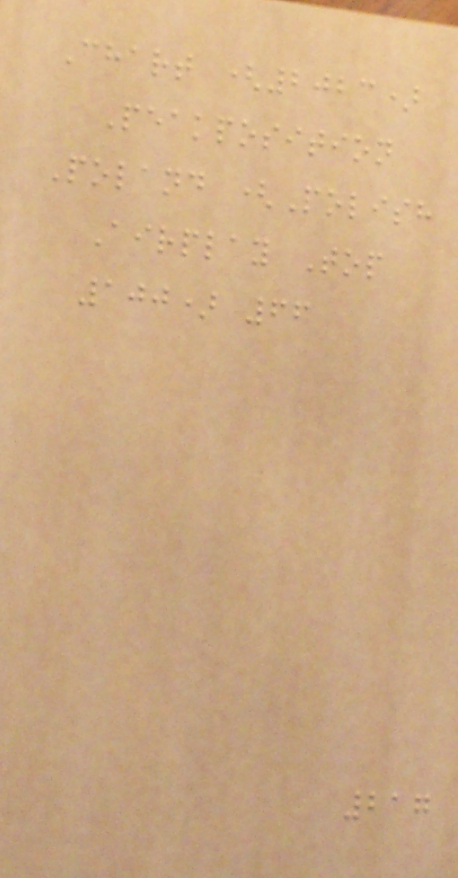Chart (2023)
Peakposition
Poland (Polish
Airplay Top
100) 66
217
